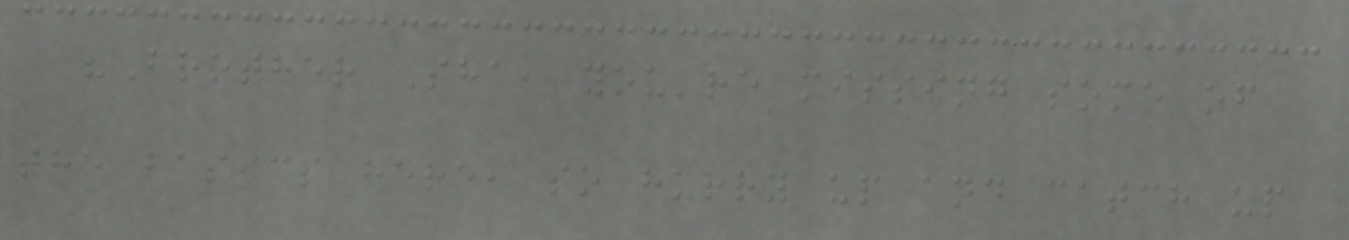"Brother Sha, you're missing some of
the basics here, so hurry up and catch up
